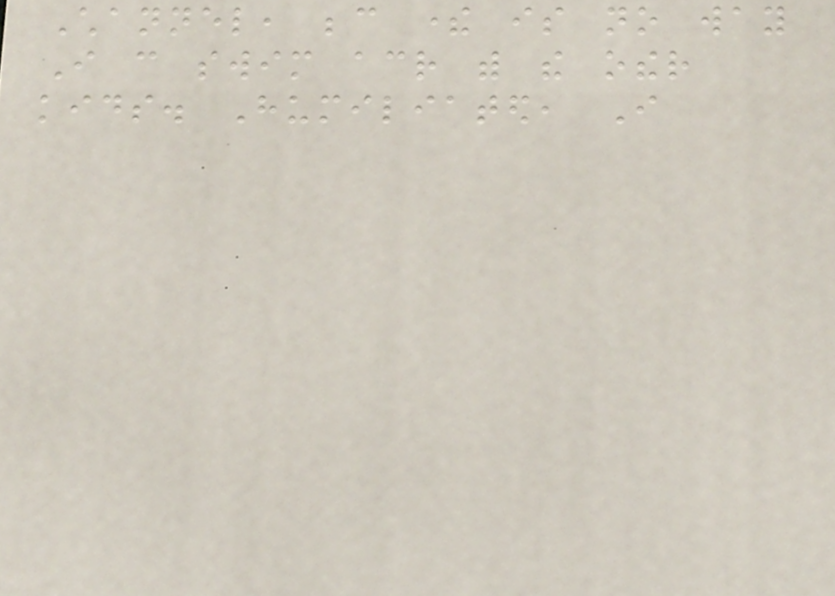Channel, because there is no way
I can swim across with the other
kids. Humiliated, I
